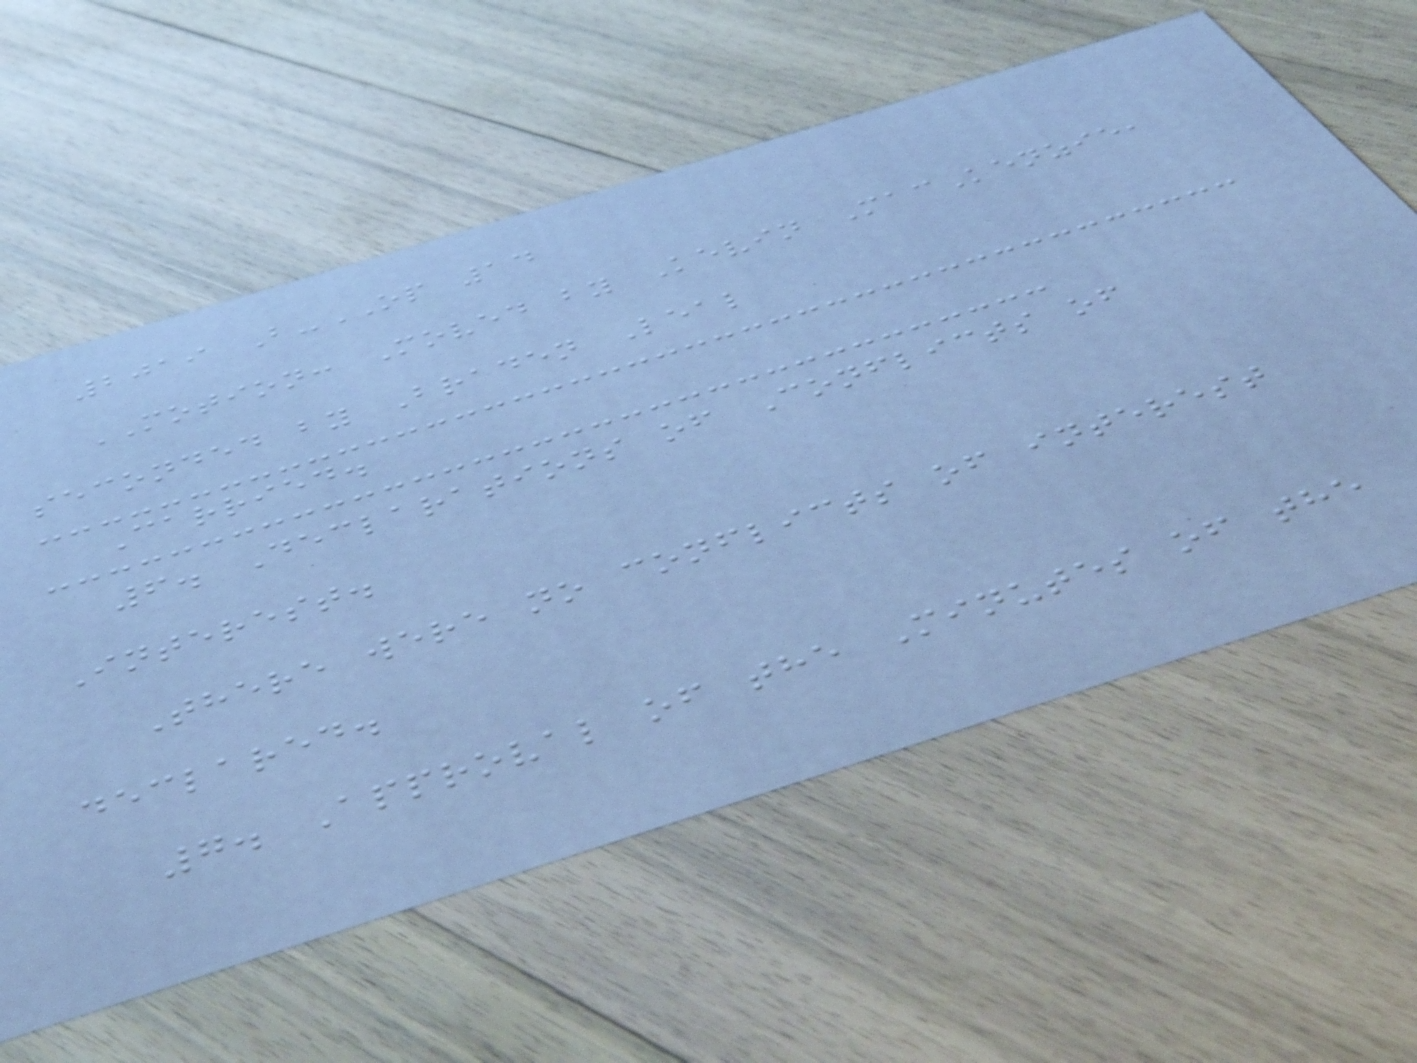2019 B-OP 14
MOTION: Moved by Kevin MacKenzie,
seconded by Braden Leal
Carried.
6. Declarations of Conflicts of
Interest.
There were no conflicts of interest
declared.
7. Approval of the Minutes of the
